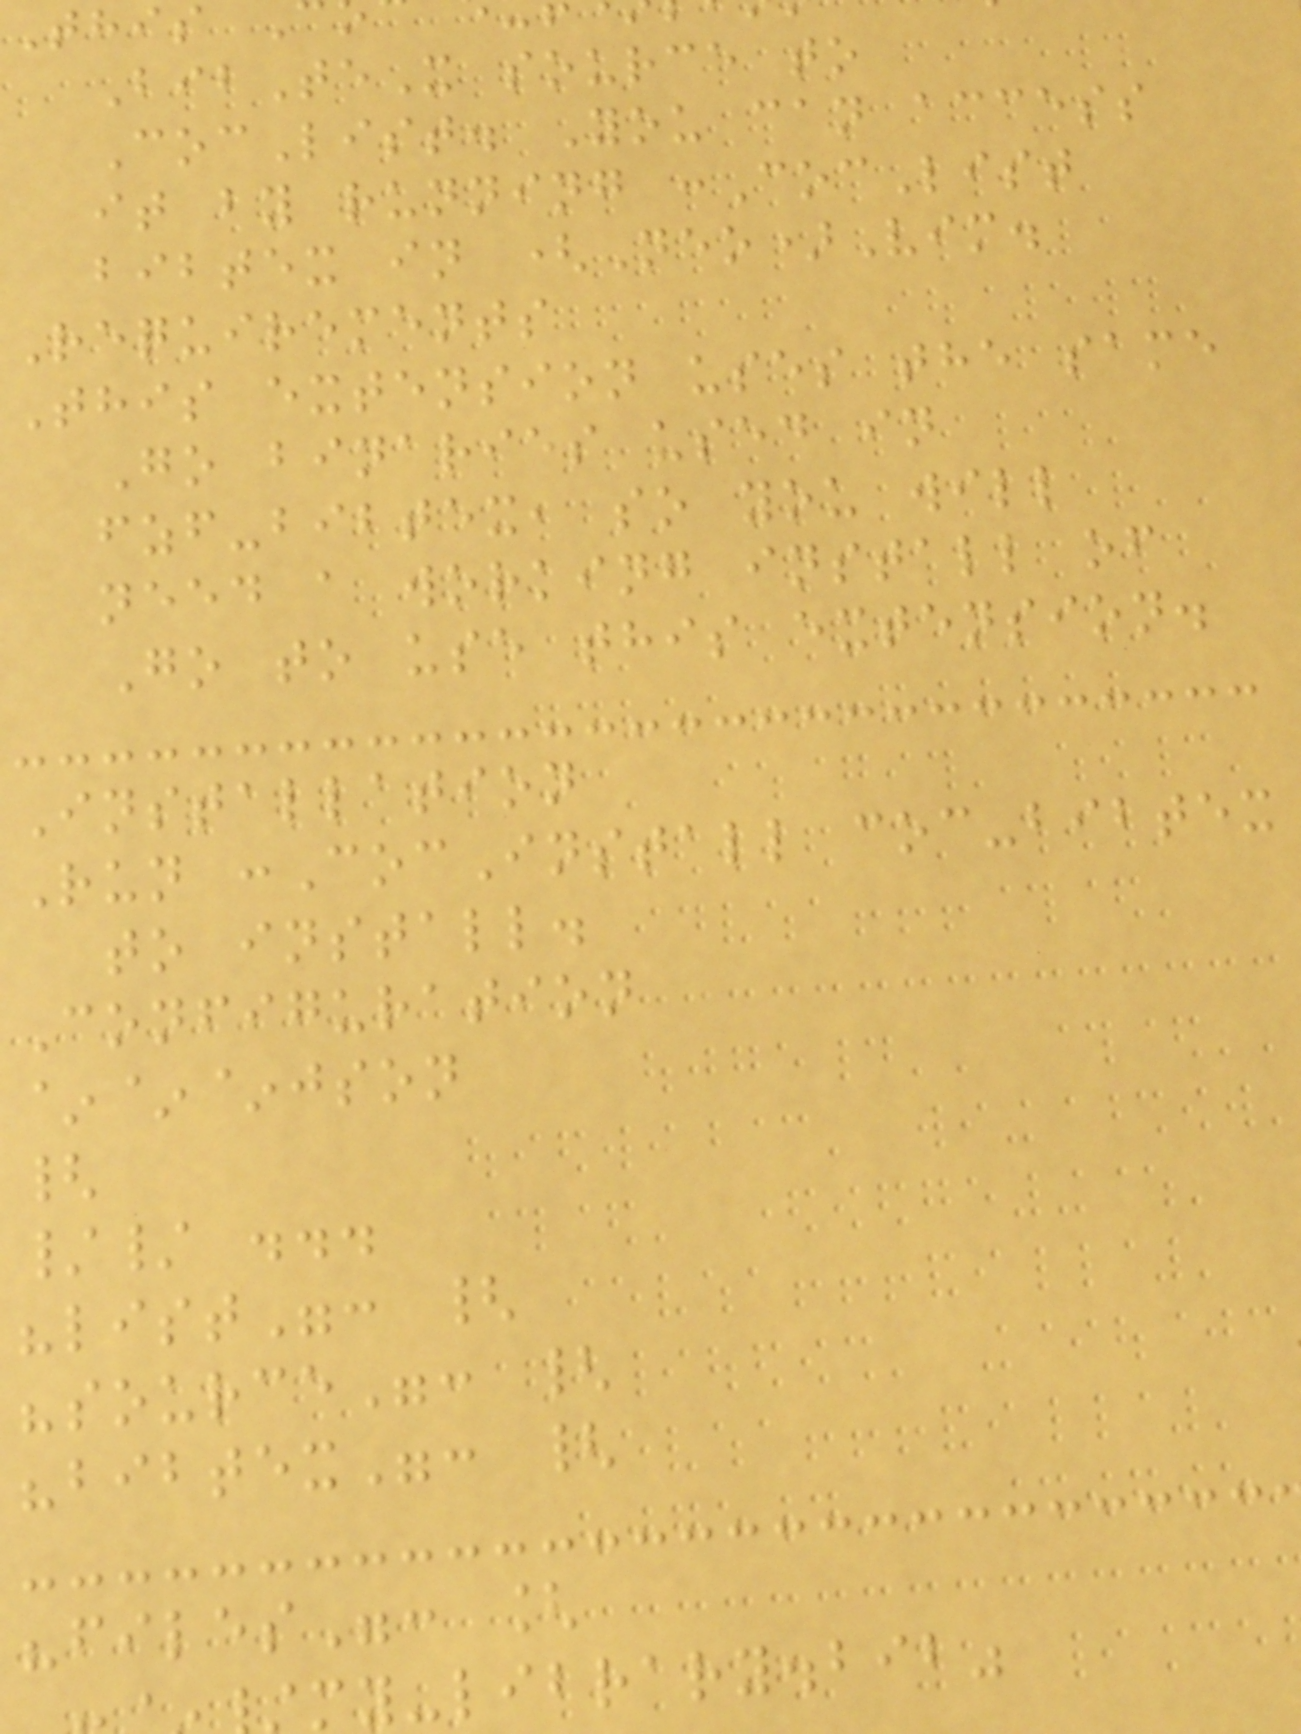BibTeX source to
CocList. You can access
it by running :CocList
bibtex in (Neo)Vim.
Requirements
This extension uses the same
Go binaries used in
fzf-bibtex, so you will
need a working install of
Go to use this extension.
Installation
Run :CocInstall coc-bibtex
to install.
Configuration
~~~json
{
// ...
"list": {
"source": {
"bibtex": {
"files": [
my-library.bib"
